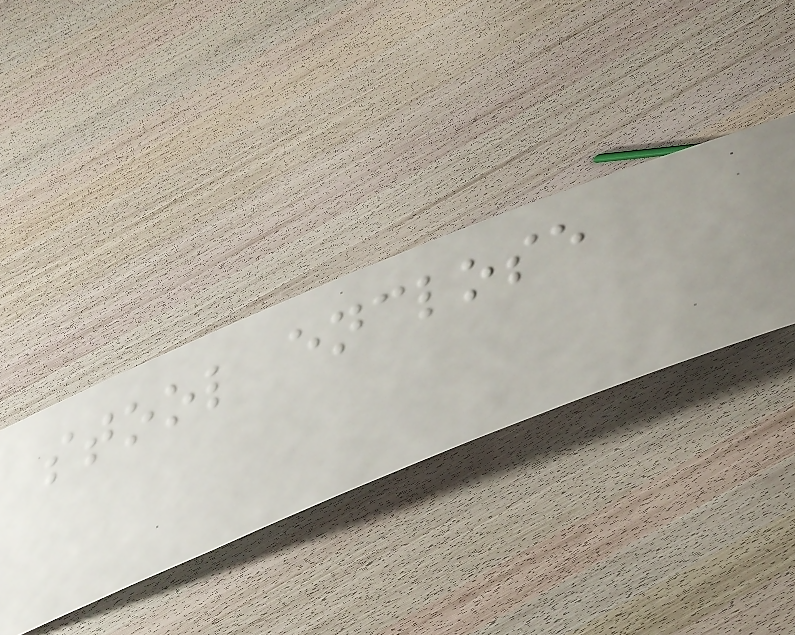stool enclose
